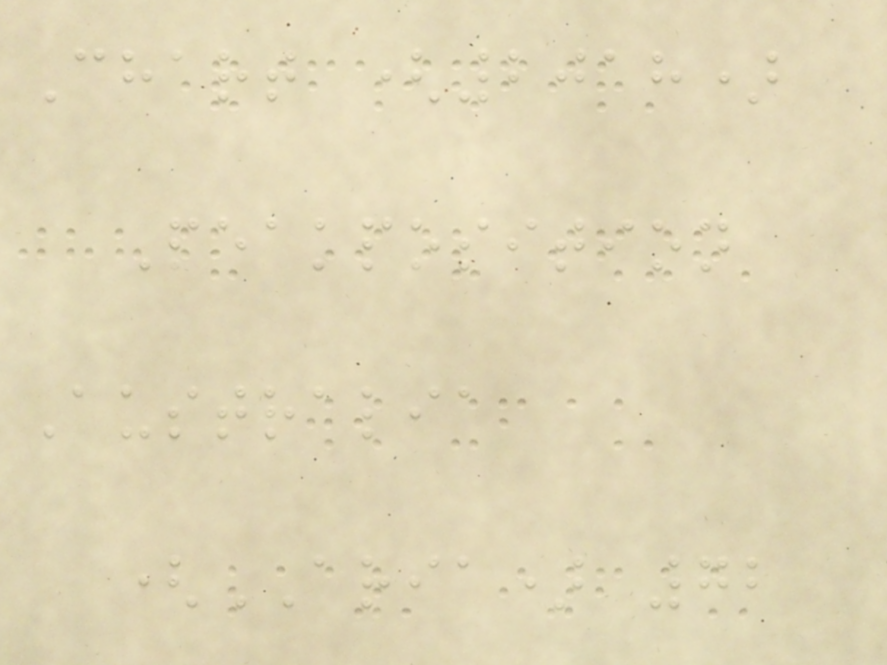Chart (2018)
Peakposition
Australia
(ARIA) 72
